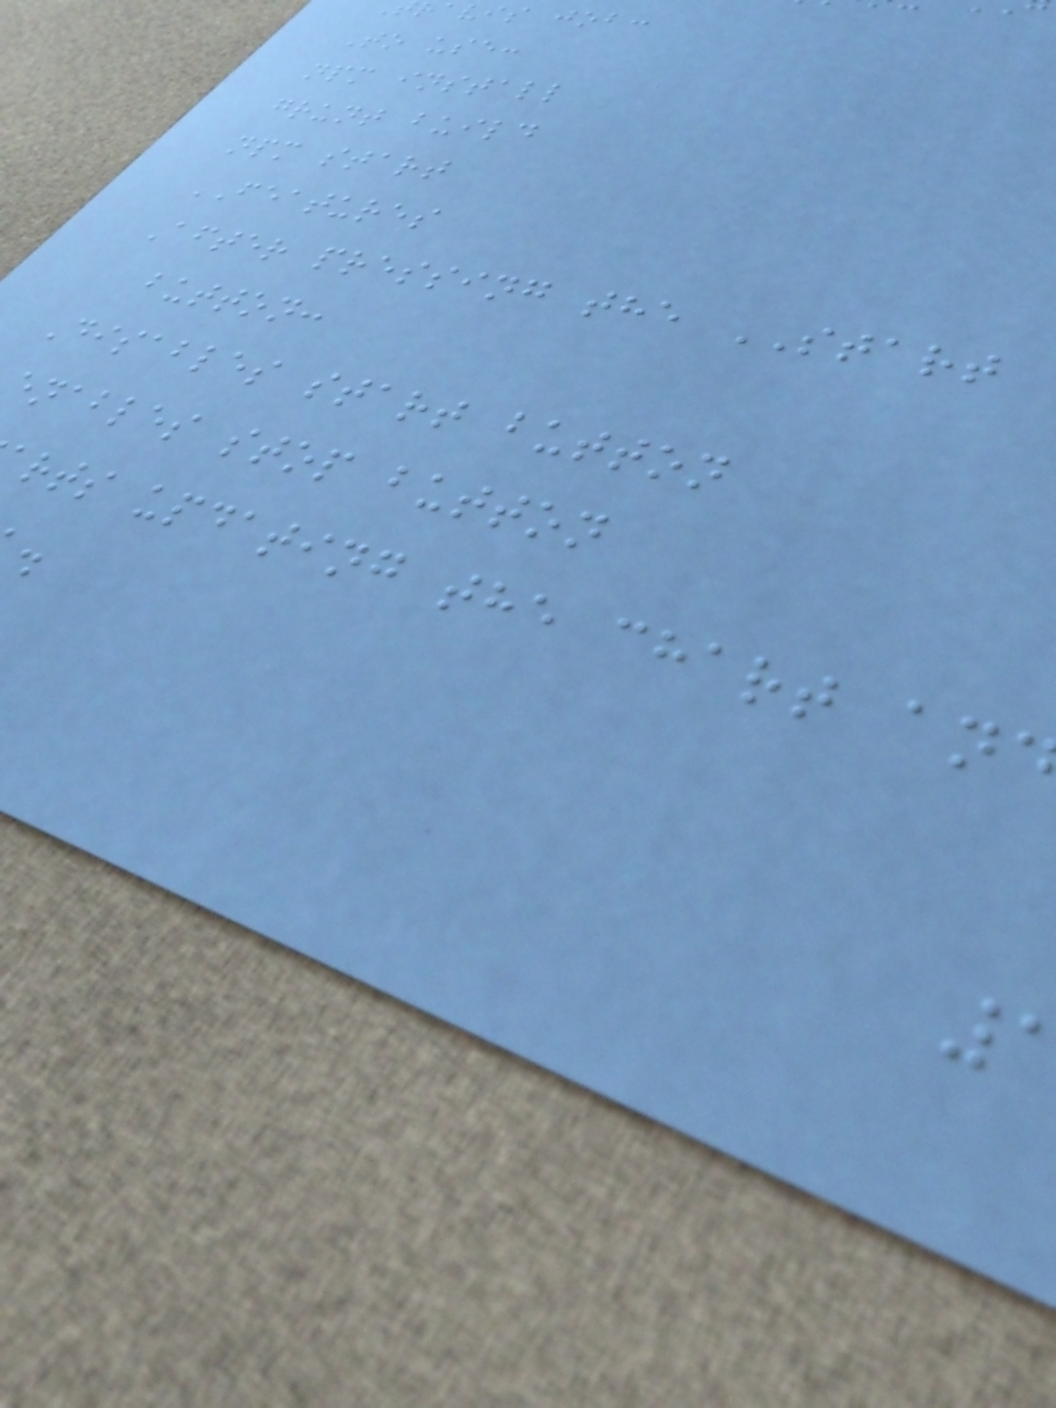avis job:
To use:
npm install
grunt build
npm start
FEATURES
After pressing the START
button:
Disables start button
enables stop button
rts updating the chart an
